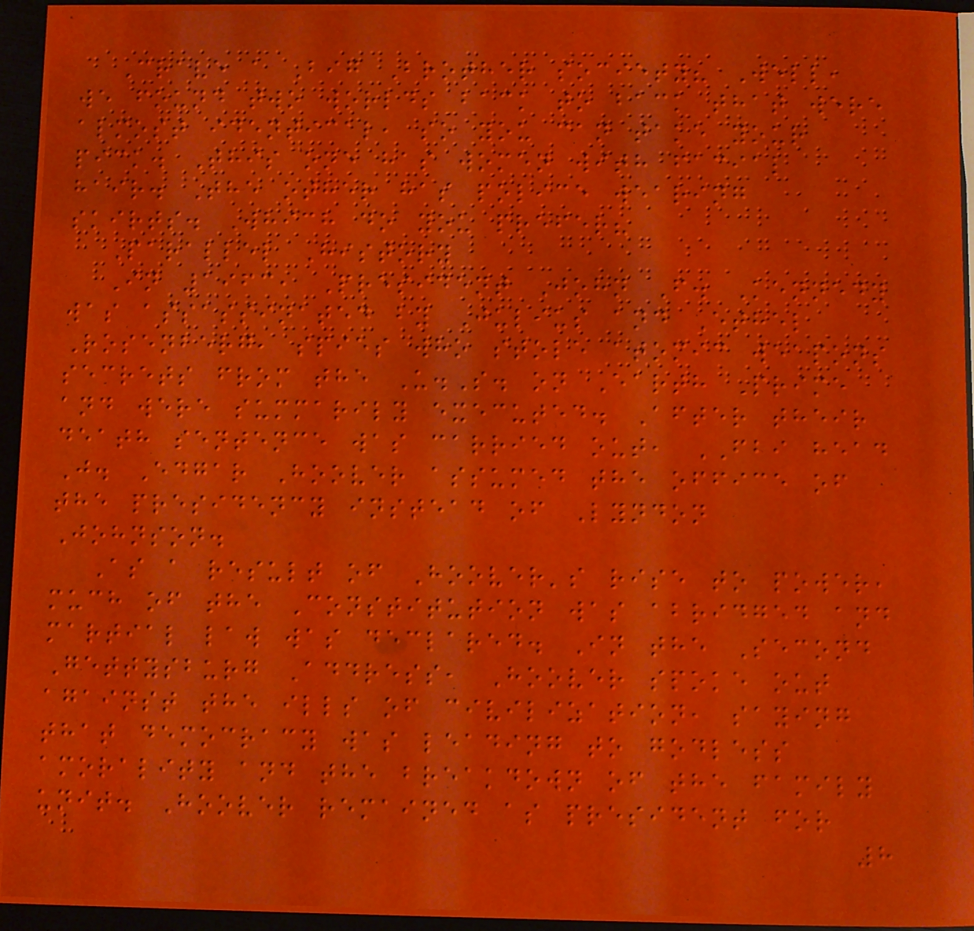Crave a Big Brother society? Well,
we found two worlds back to back that were
almost identical, so you can take your
pick. This one has women with facial
hair. The other has police wearing
skirts. Which do you prefer?
Parallel History
In 1963, President John F. Kennedy
was assassinated by Julius and Ethel
Rosenberg, spies who stole atomic weapons
secrets from the U.S. on Earth Prime
and were summarily executed. After their
death sentence was carried out, FBI head
J. Edgar Hoover assumed the office of
the presidency instead of Lyndon
Johnson.
As a result of Hoover's rise to power,
much of the Constitution was abridged and
martial law was declared. In the Second
Gettysburg Address, Hoover spoke out
against the ills of civilization, saying
that democracy was leading to godless
amorality and the breakdown of the family
unit. Hoover remained as president for
8
